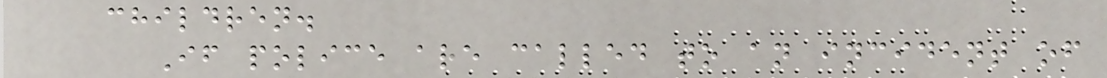children.
If police are called to an incident of
